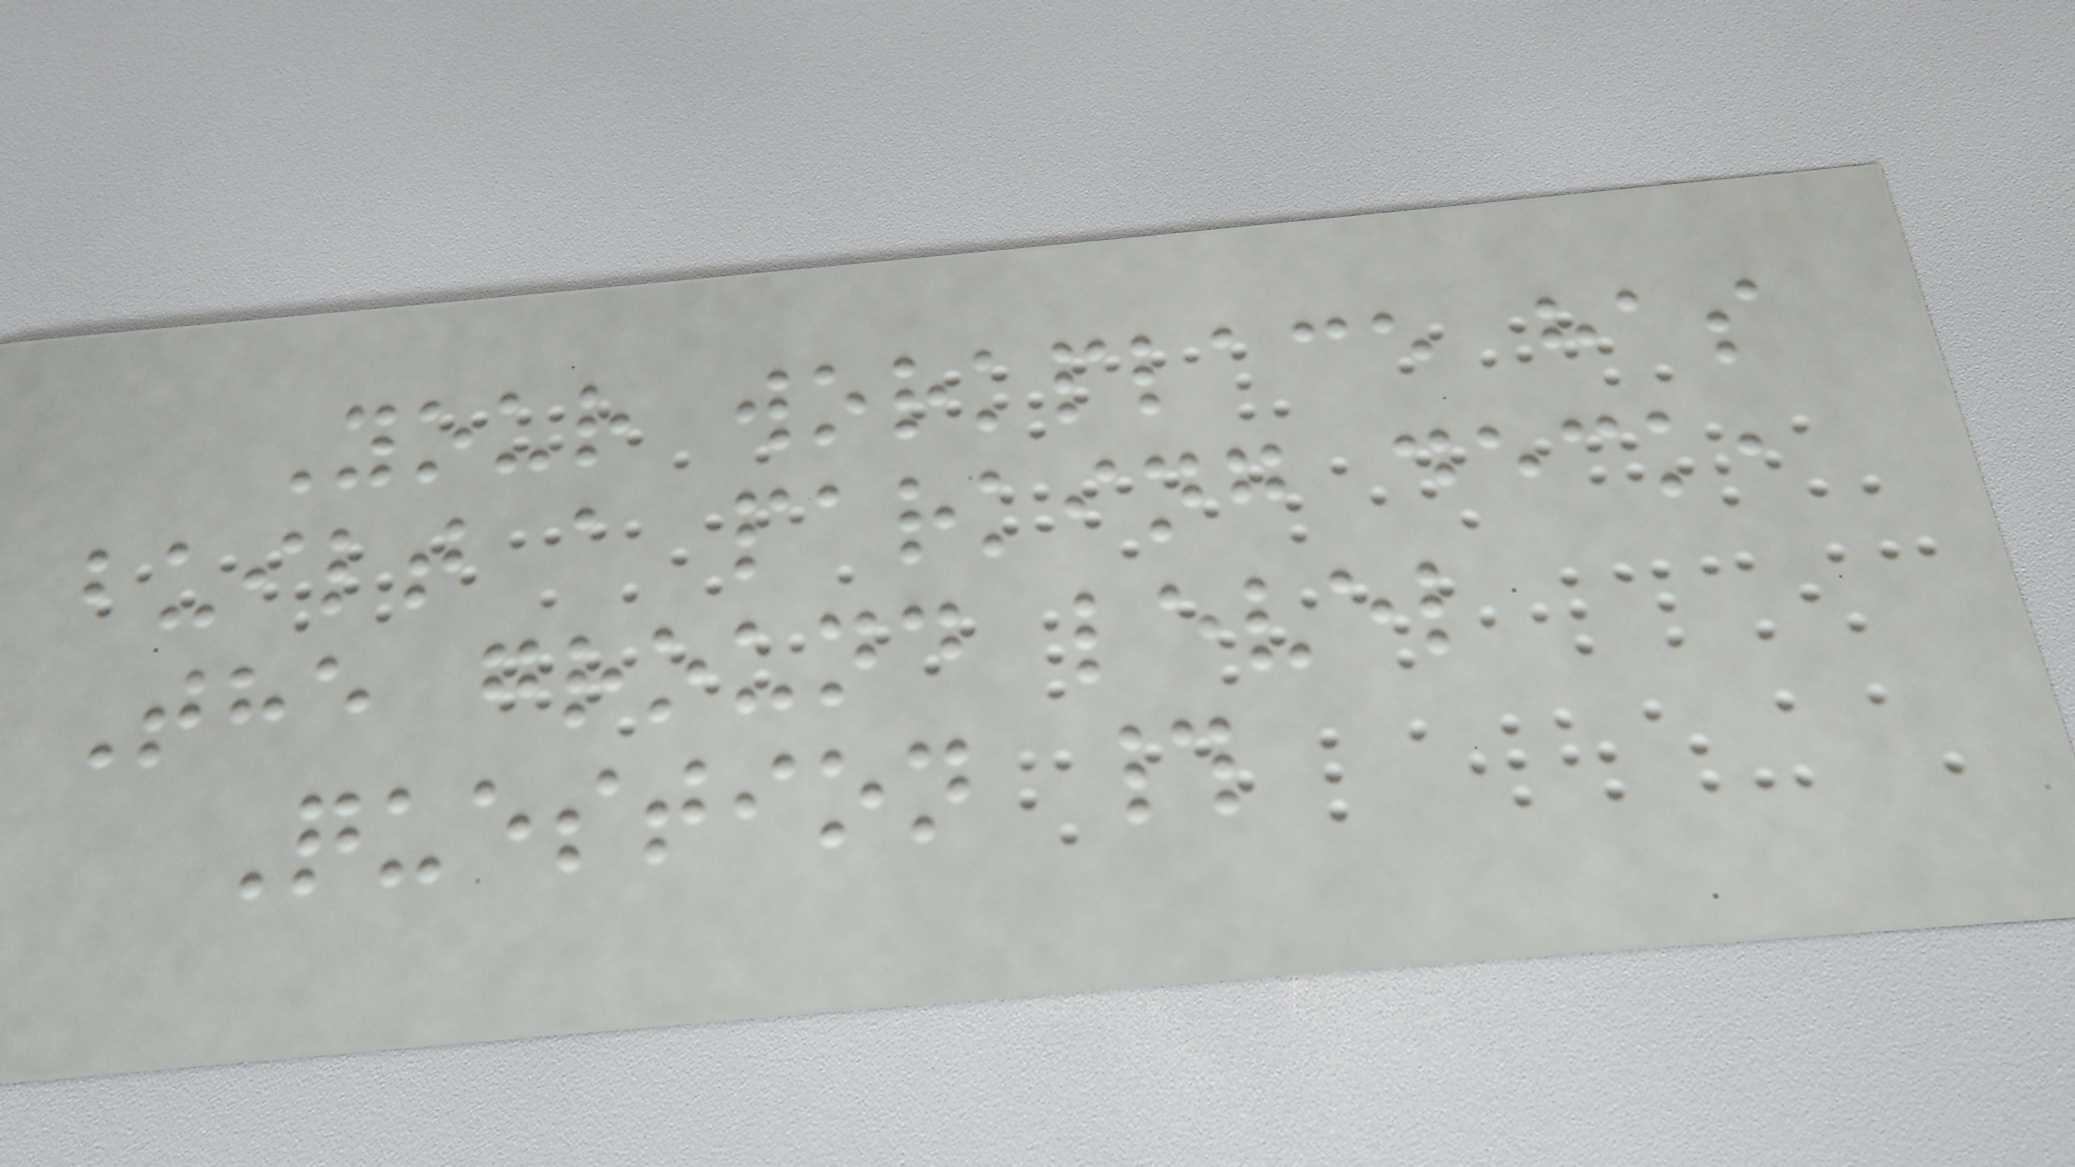Your workplace has
built a parking deck,
The ground level
Question #
